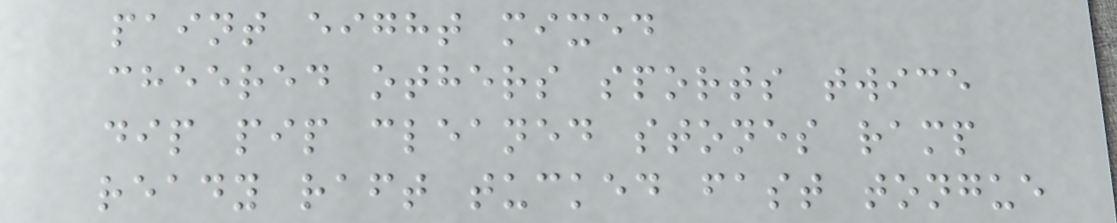paint eight mixed
cheered others sports twice
dip pip cleaned stones ramp
ready raft tucked fast tongue
